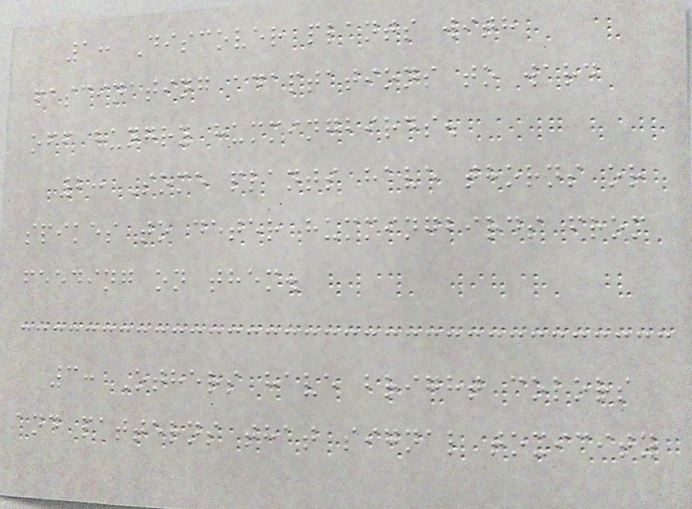1: Discover plants with
fascinating adaptations to ward
off hungry hummingbirds.
2: Some plants have thorns or
spikes to deter hummingbirds from
feeding on them.
3: Others have bright colors
and patterns that signal toxicity
